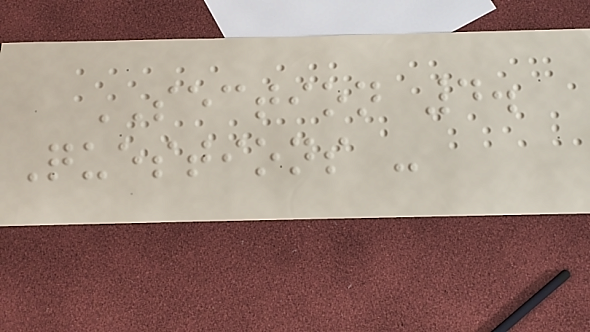SECTION 4.
Questions -
